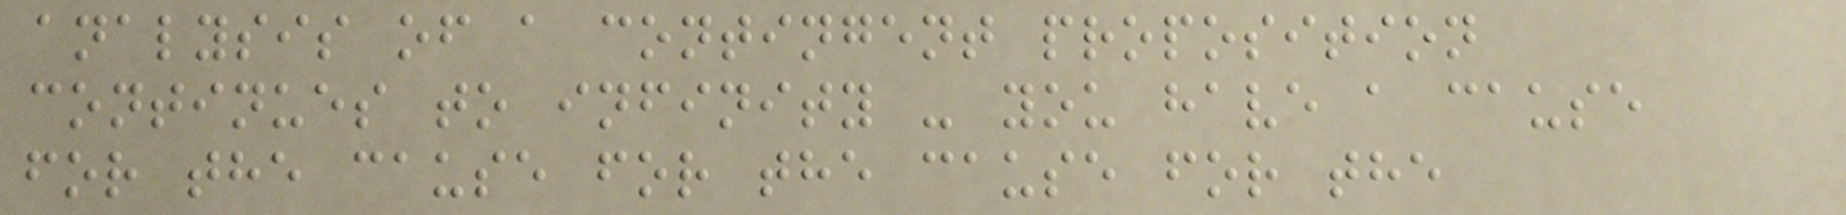analysis of a contingent proposition
continues to infinity - you have a cause
for the cause for the cause for the
